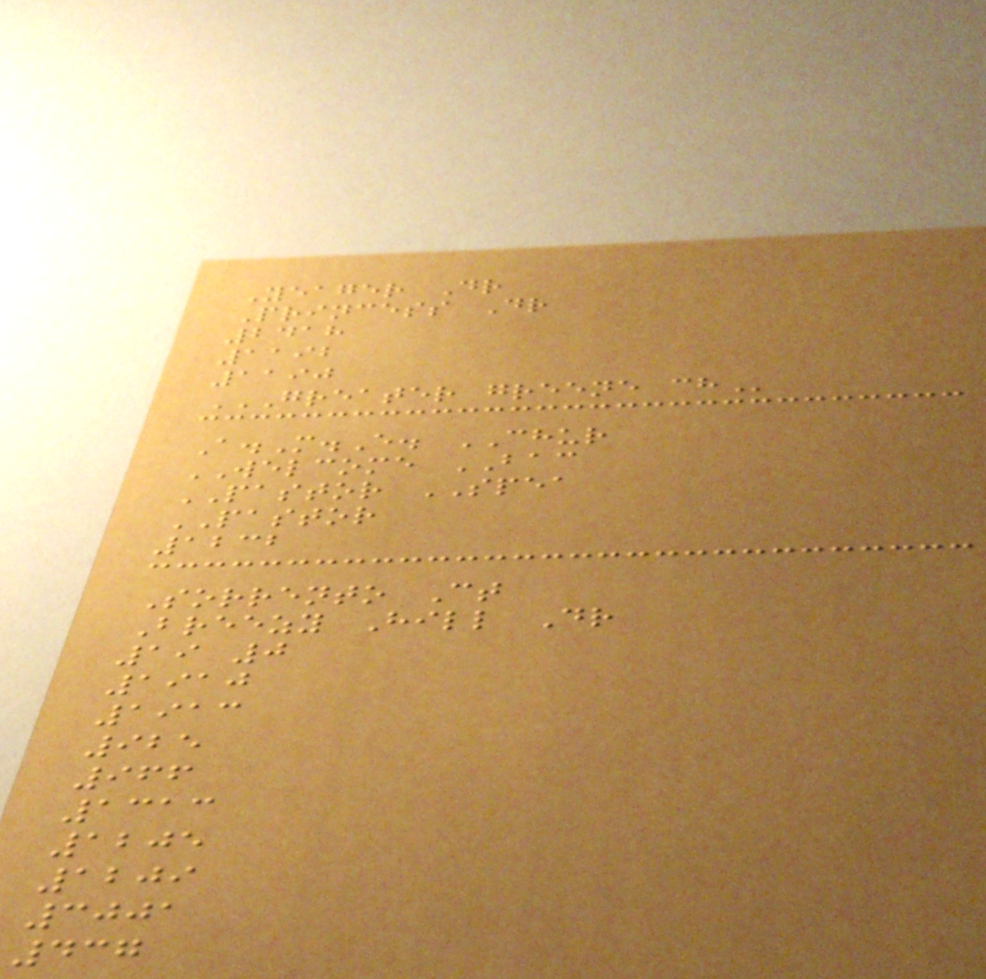Yeager Dr
Princess Dr
2418
1192
1190
GREATER GREENE CH
A.M.E. CHUR
WELCOME BAC
PASTOR SPEA
PASTOR
1232
Sorrento Ct
Breezy Hill Dr
19 0
1910
1913
925
966
1313
1205
1209
3001
437
